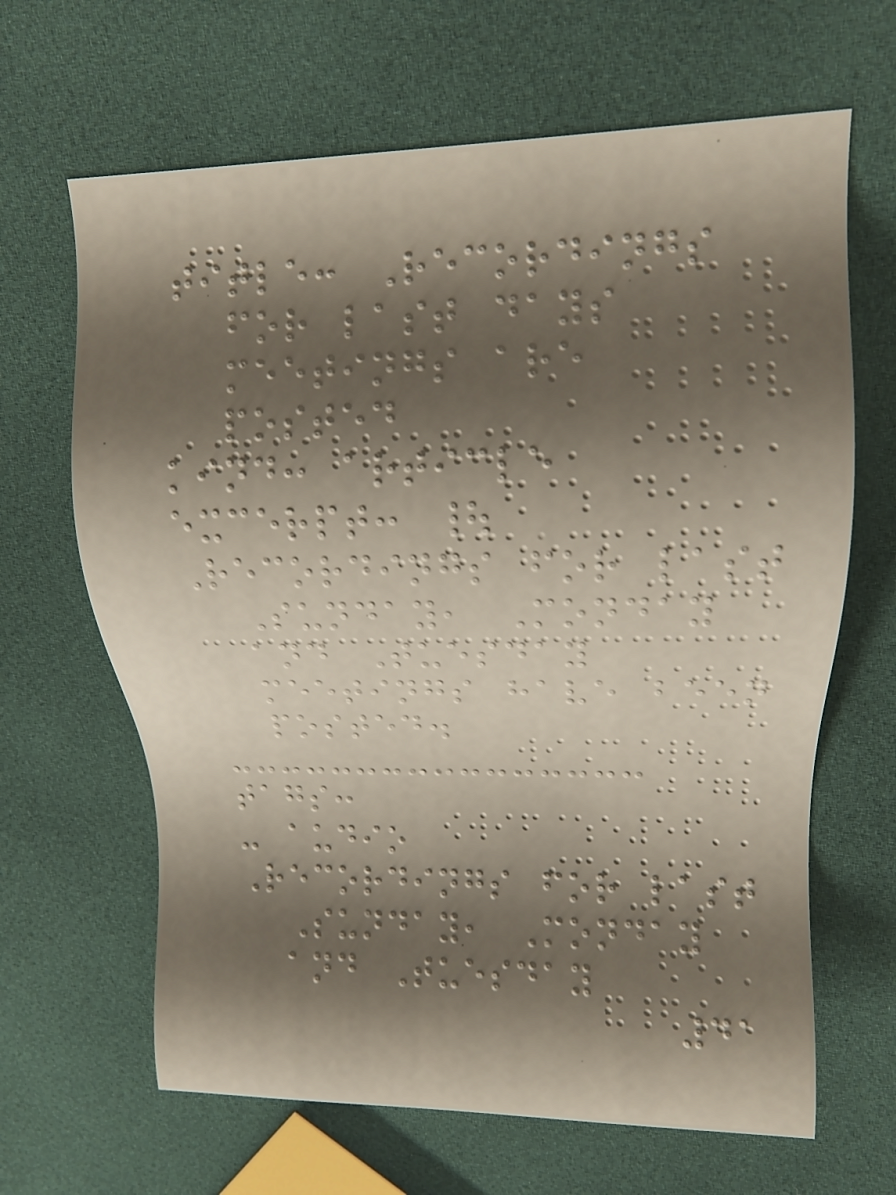title: Recordings
for last days
meetings are
posted
kind: article
excerpt: |
Recordings for last
Sunday, Monday
and Tuesday
meetings have been
posted.
tags:
- audio
Recordings for last
Sunday, Monday
and Tuesday
41
